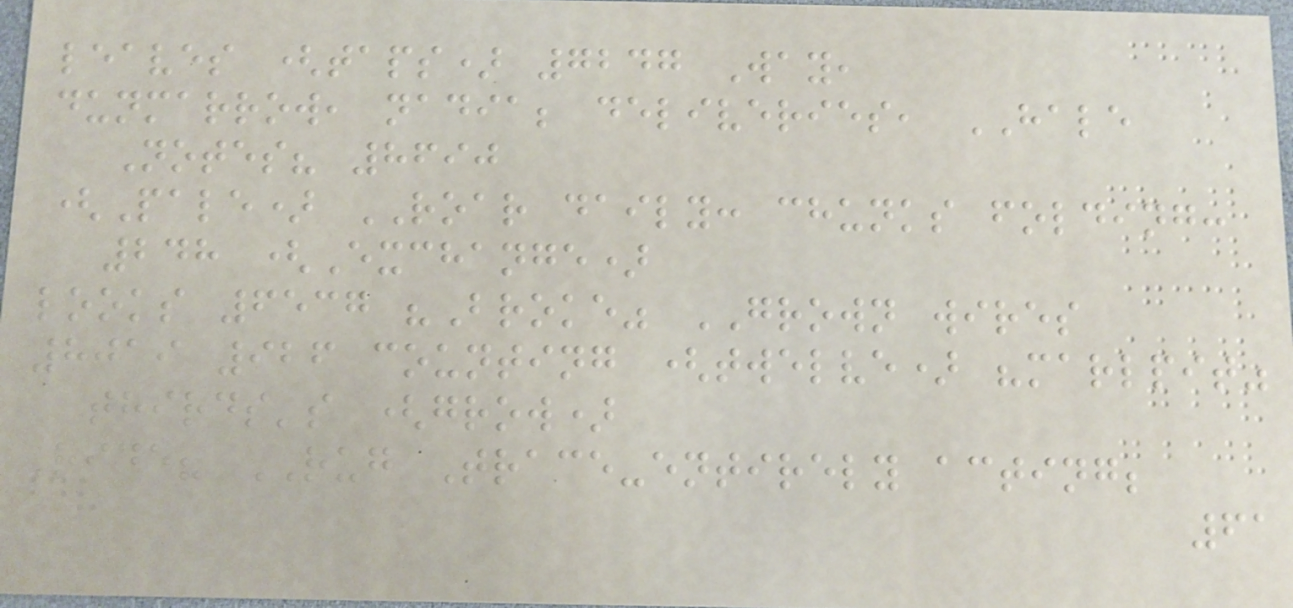leaves (taps) 7247 Way,
dunmarrow, nadia; deliveries, HALE
Notes? 8690
(Pale) ROAR daily: chunks folding:
248 (Exchange)
looks 6537 "Broke" GROWN wires
8019 926 counting (twelve) "marlpit"
thirds's (grow)
Ride? RUG Trace-entirely acting;
61
